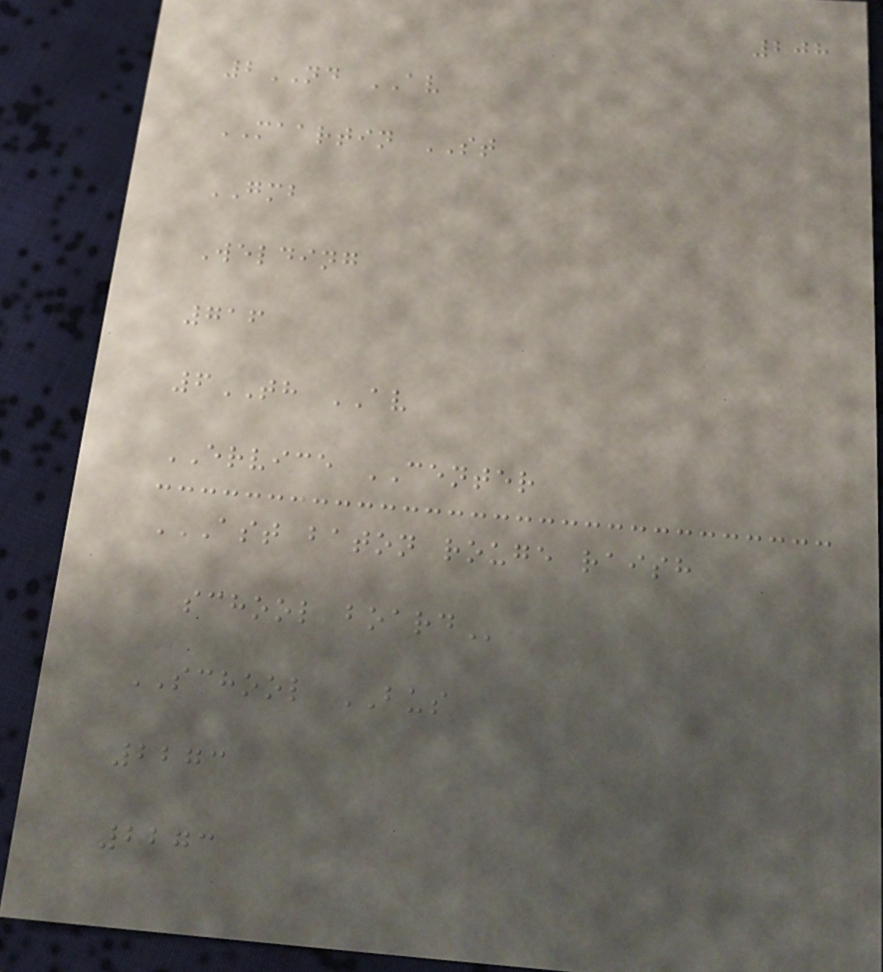208
2ND AV
MAARTIN ST
GMB
Welding
716
6TH AV
ERVICE CENTER
AST BATON ROUGE RAISH
SCHOOL BOARD
SCHOOL BUS
2273
2273
